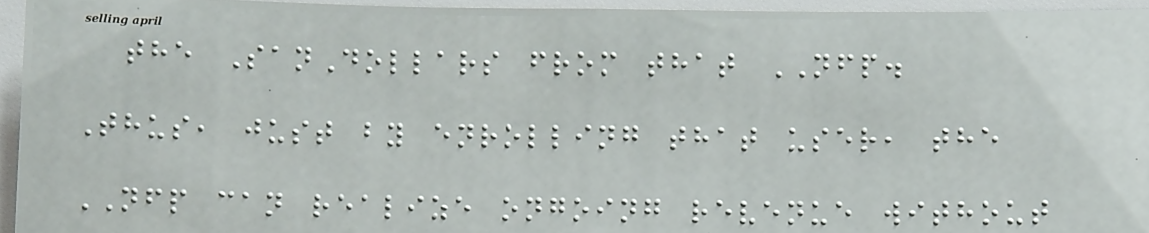the SanDollars from that NFP.
Thus, just by enrolling that user, the
NFP can realize ongoing revenue without
